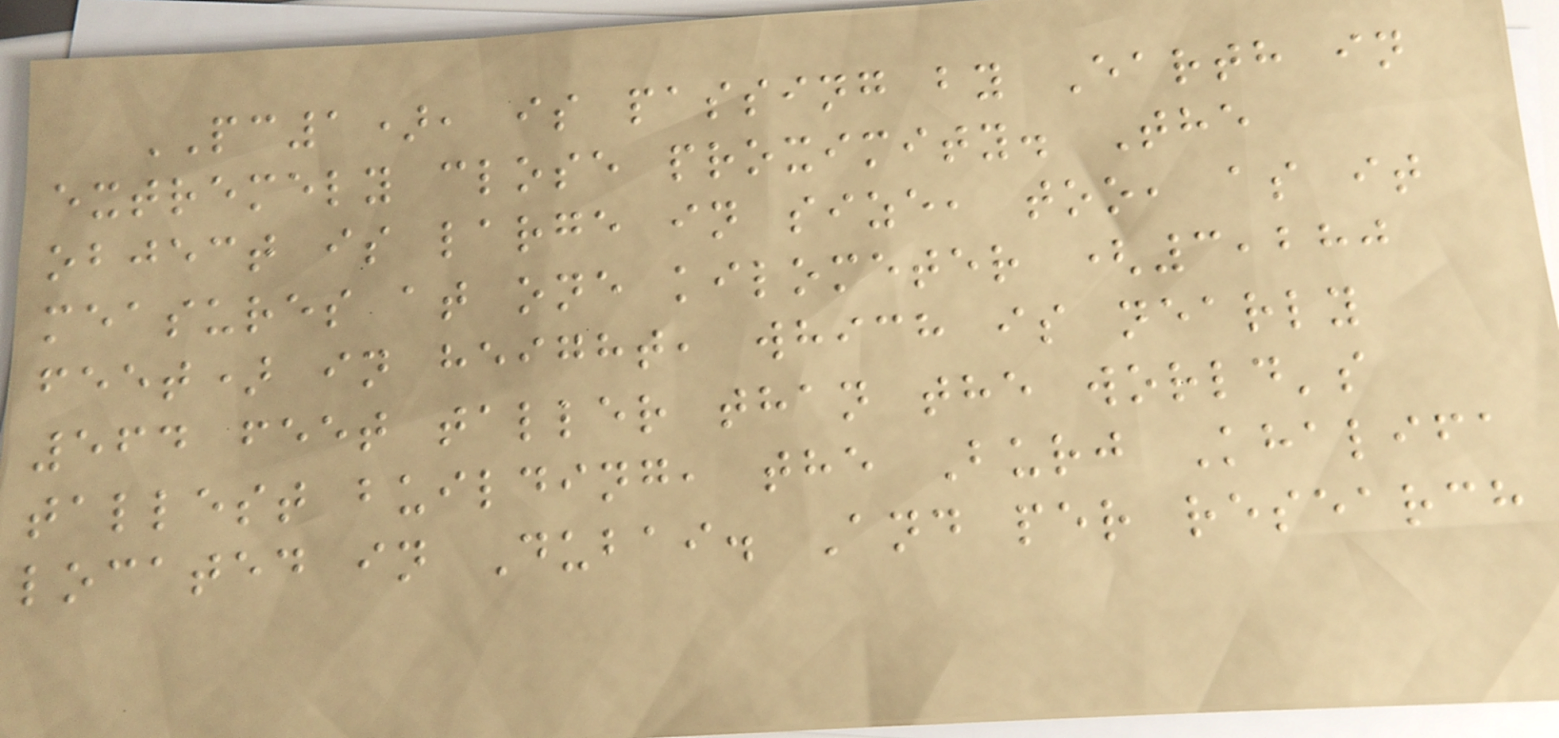PC1), is passing by Earth in
extremely close proximity. The
object is large in size, too, as it
measures at one kilometer (3,280
feet) in height, which is nearly
564 feet taller than the world's
tallest building, the Burj Khalifa
located in Dubai. And per research
